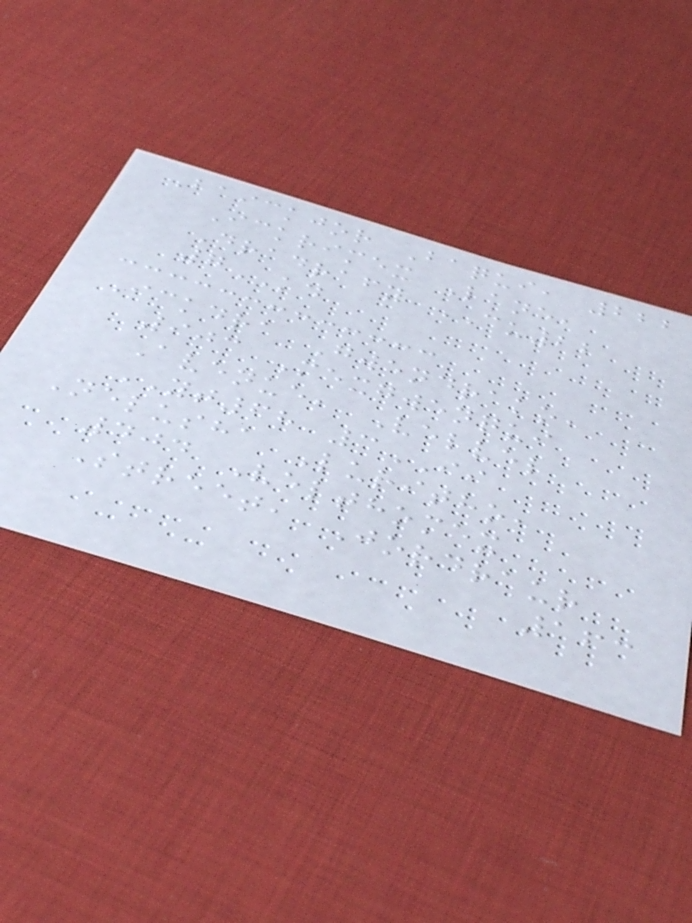Baickjor Baqui, 222
Ickrimex Lane,
Dradrafy CU22
7KD
Ickdra Gwendrako,
903 Mexgwenqui
Avenue, Velvel
YT68 3II
Nelusha Luritho,
404 Velthomex
Street, Jordraur
163
